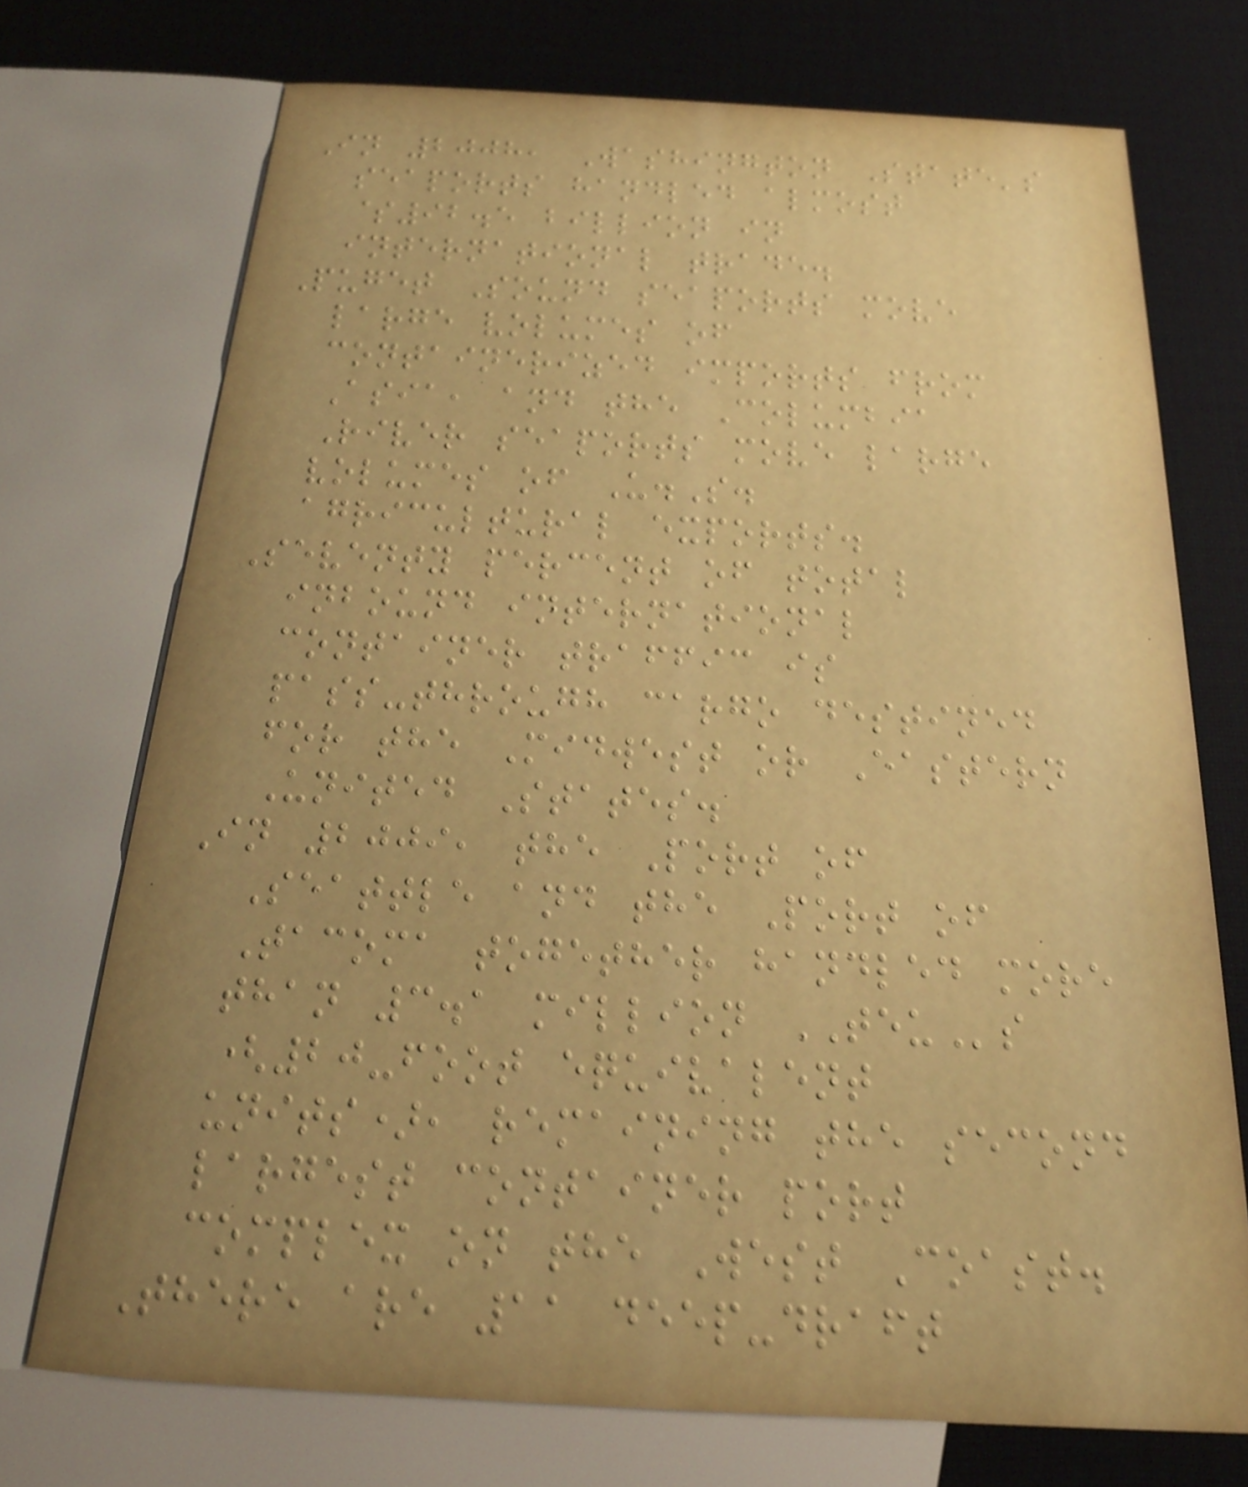In 2008, Washington State's
seaports handled almost
$92.5 billion in
international trade.
Puget Sound seaports move
large volumes of
containerized imports from
Asia, and the Columbia
River seaports move large
volumes of U.S.
agricultural exports.
Seventy percent of total
inbound international
container traffic is
pass-through cargo destined
for the Midwest or Eastern
United States.
In 2009, the Port of
Seattle and the Port of
Tacoma together handled more
than 3.1 million TEUs
(20-foot equivalent
units), remaining the second
largest container port
complex on the West Coast.
There are 11 deep-draft
